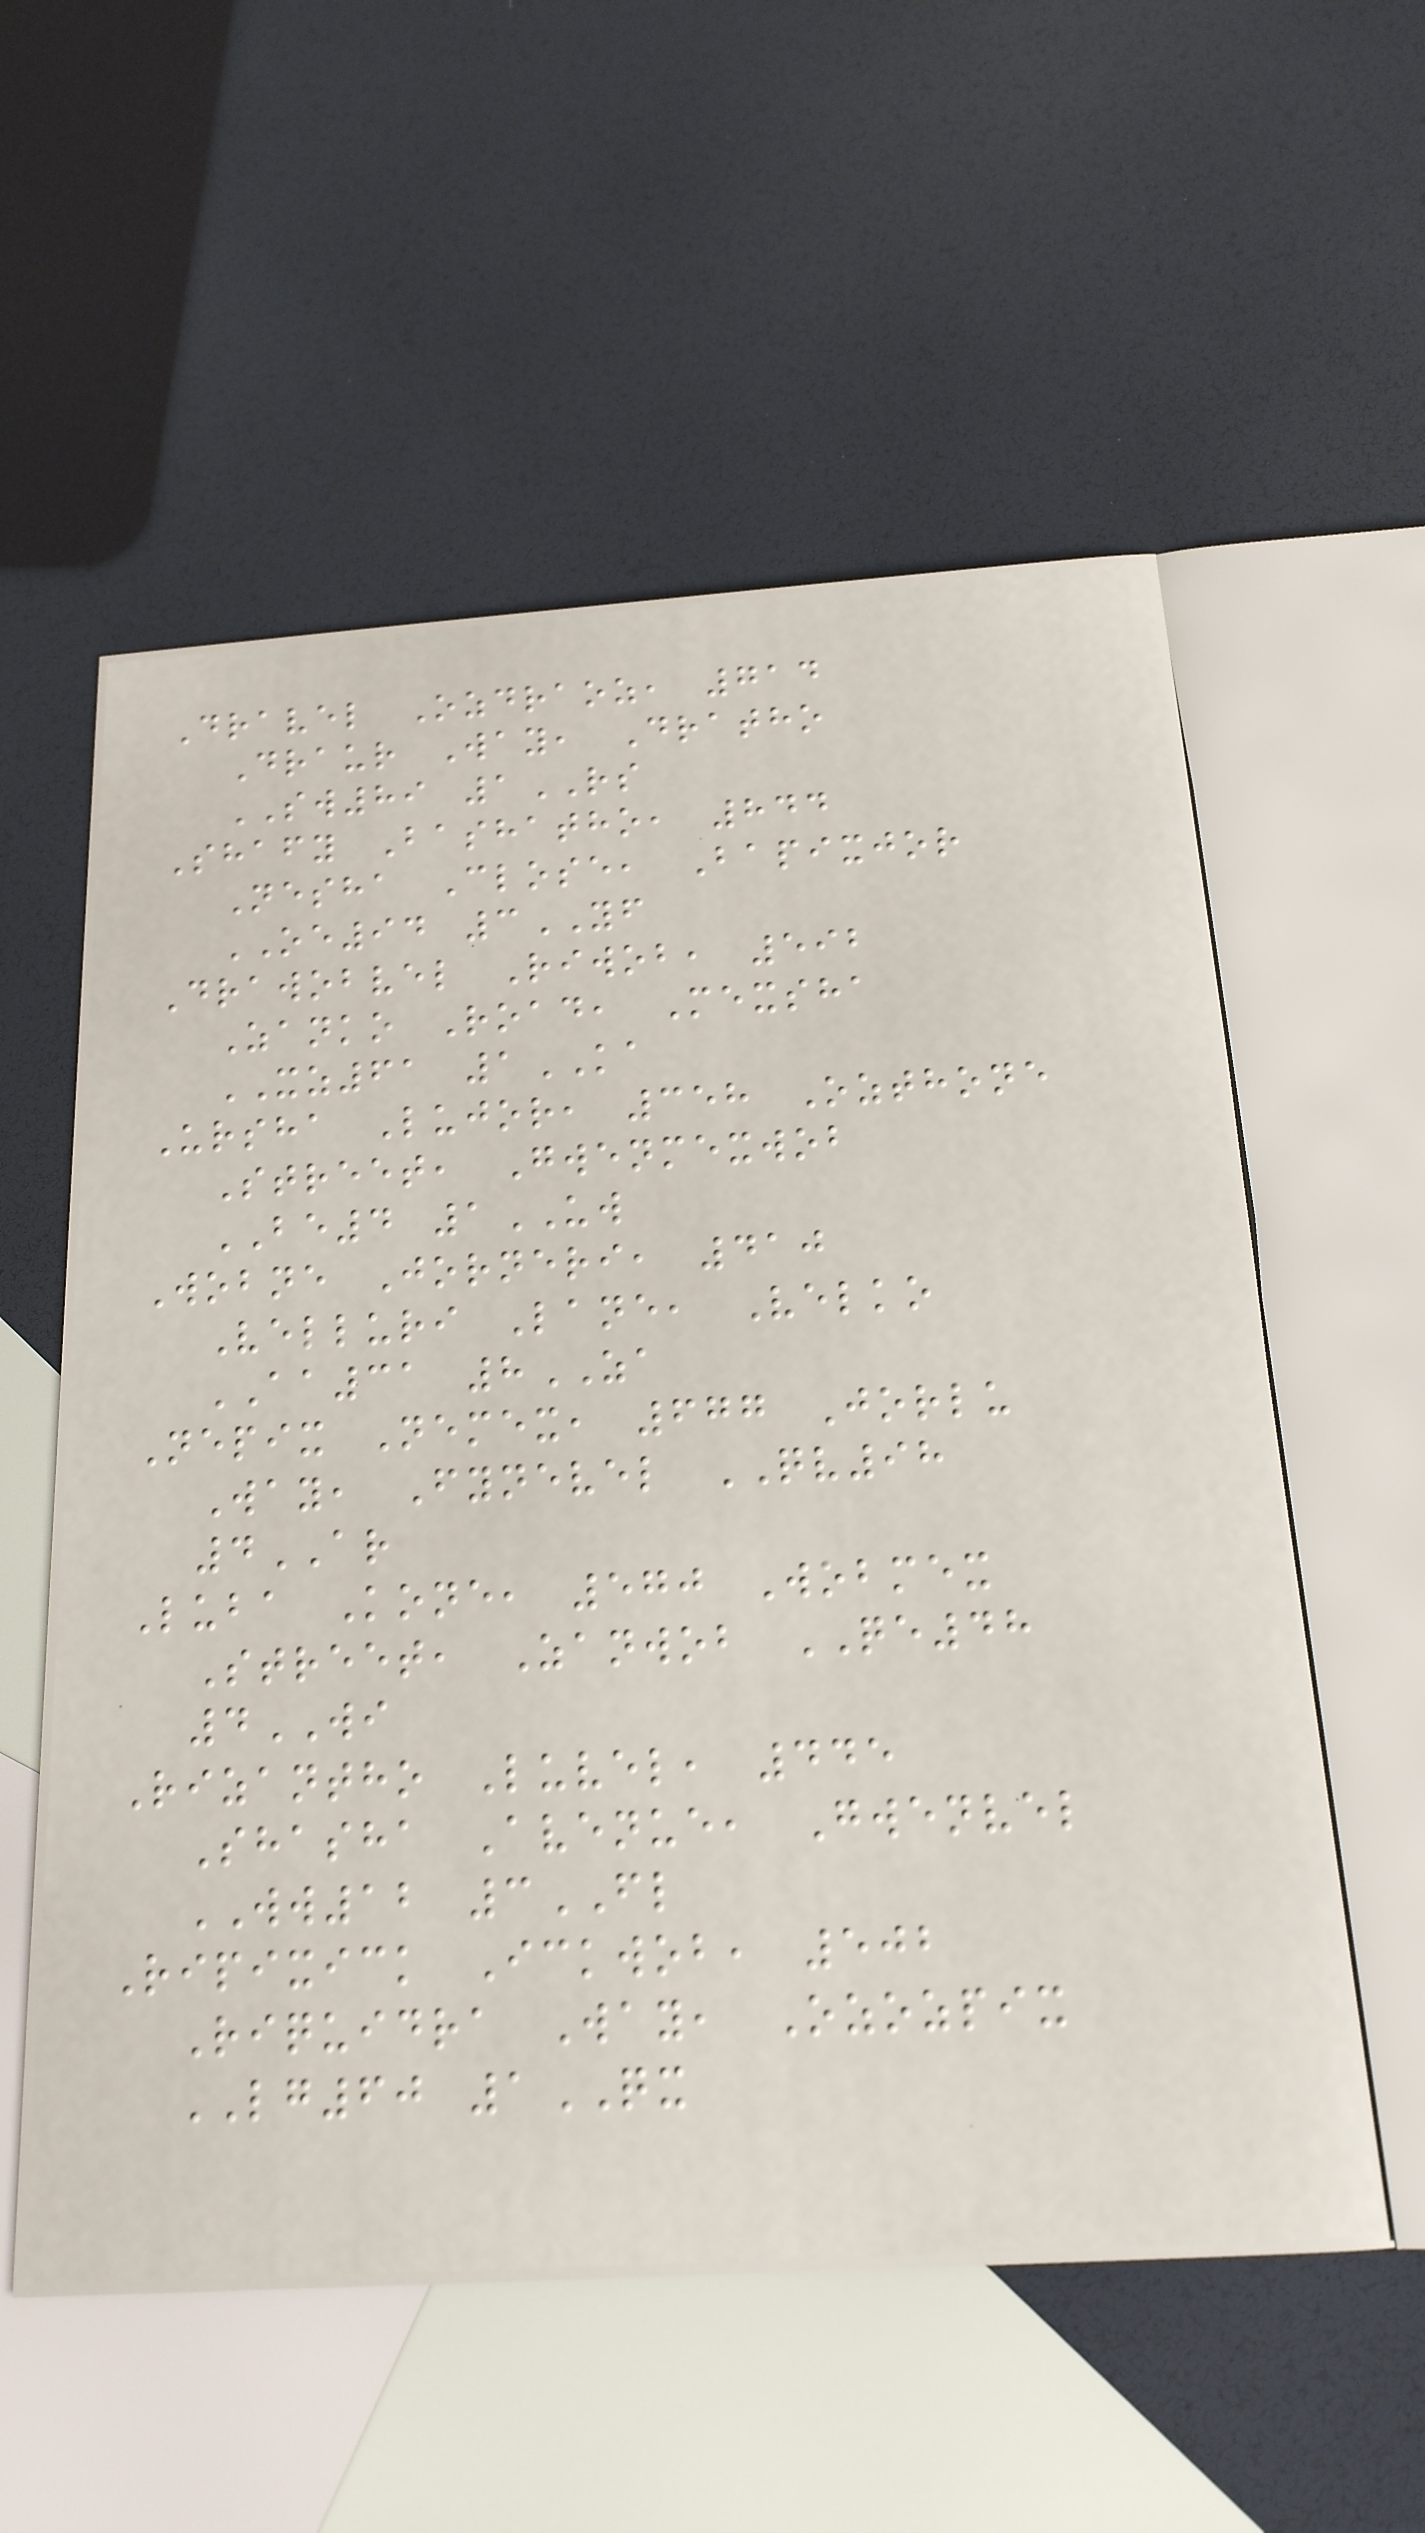Dravel Ozdraoz, 714
Draur Way, Dratho
SW89 1RS
Shafy Bashatho, 844
Nesha Close, Bapixjor
OE94 3YF
Drawobvel Riwob, 592
Zanko Road, Mexsha
XZ61 1KA
Ursha Lujor, 358 Ozthone
Street, Gwenmexwob
BE4 1UW
Wobne Jorneri, 410
Velluri Lane, Velko
AA31 8ZA
Nepix Nemex, 677 Jorlu
Way, Fynevel QV98
4AR
Luba Kone, 570 Wobmex
Street, Zanwob QE48
4WI
Rizantho Luvel, 445
Shasha Avenue, Gwenvel
WW12 3FL
Ripixick Ickwob, 502
Riquidra Way, Ozozpix
LG60 1QX
